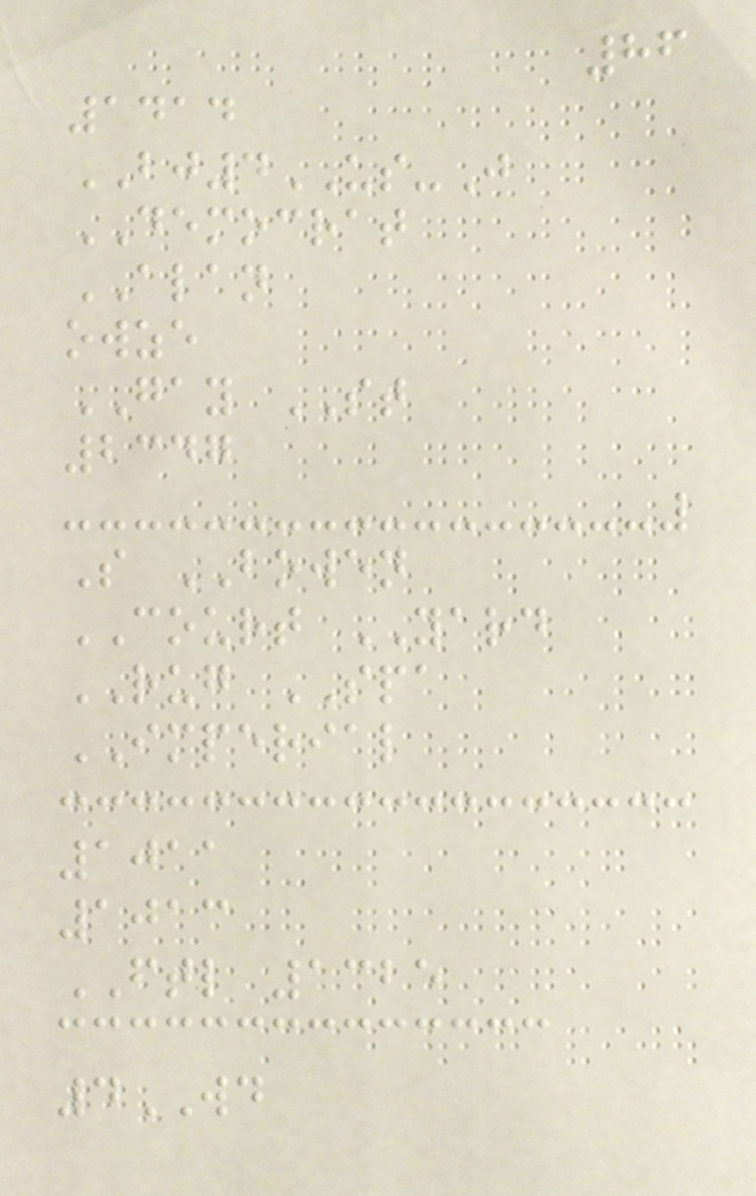86
1414
BJ4US-J
DEMOCRAT
ALAN
owze
GAY ST
2347
S BOWEN
COURT YARD
RUG SPA
IMPERIAL
1011
1013
FTL 1325
4WD
